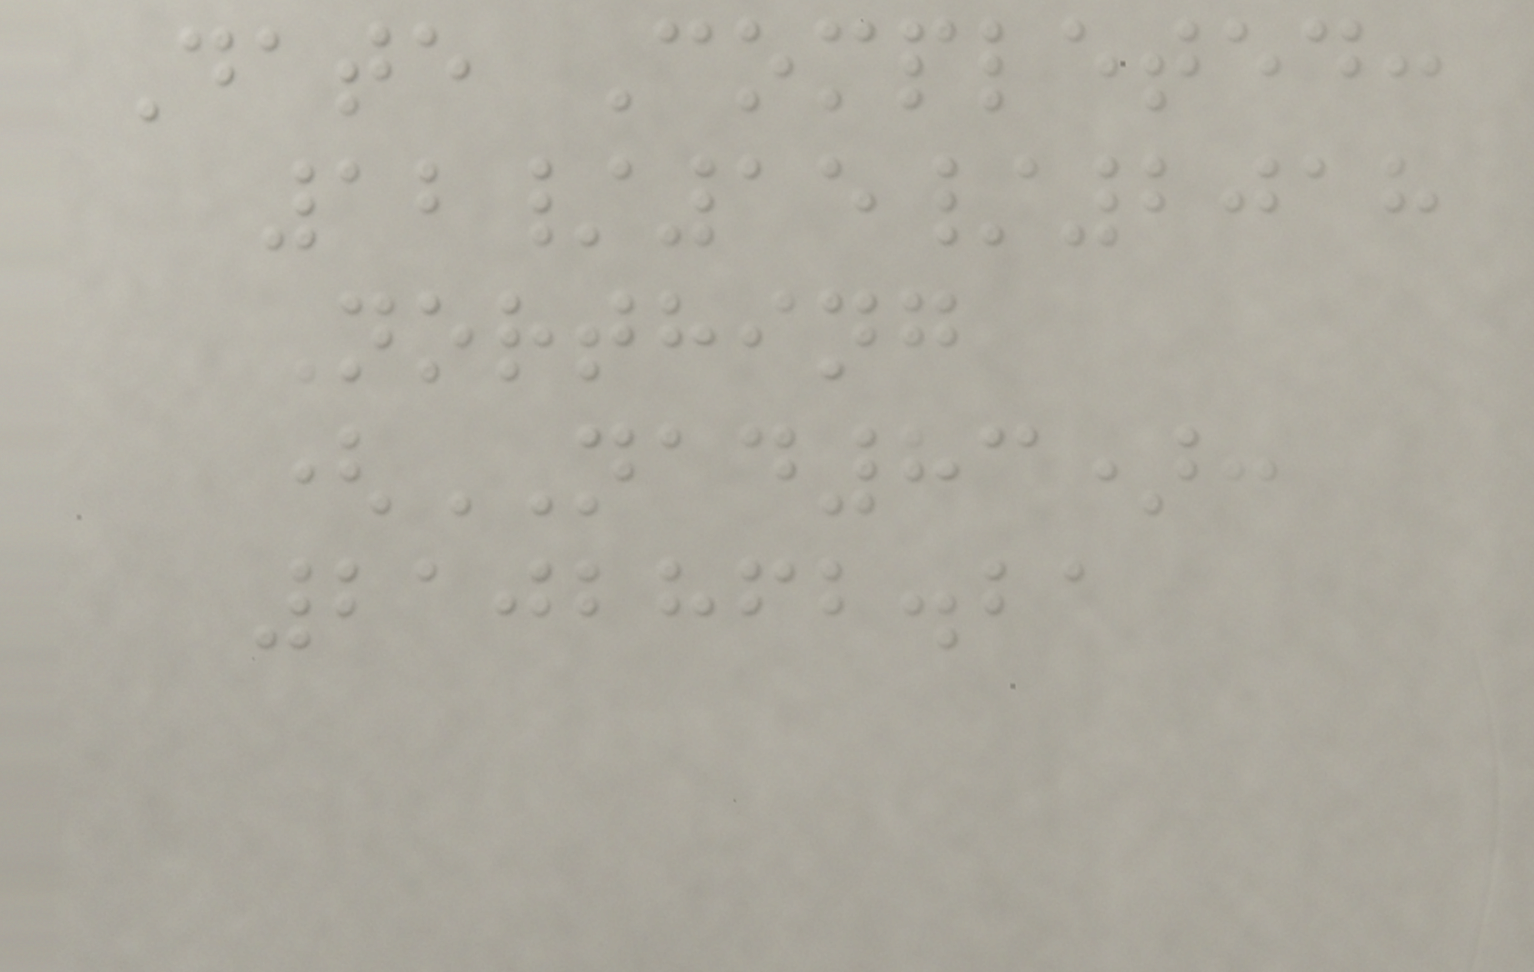Date Completed:
12/15/2018
Northing
(NAD83):
2102862.21
